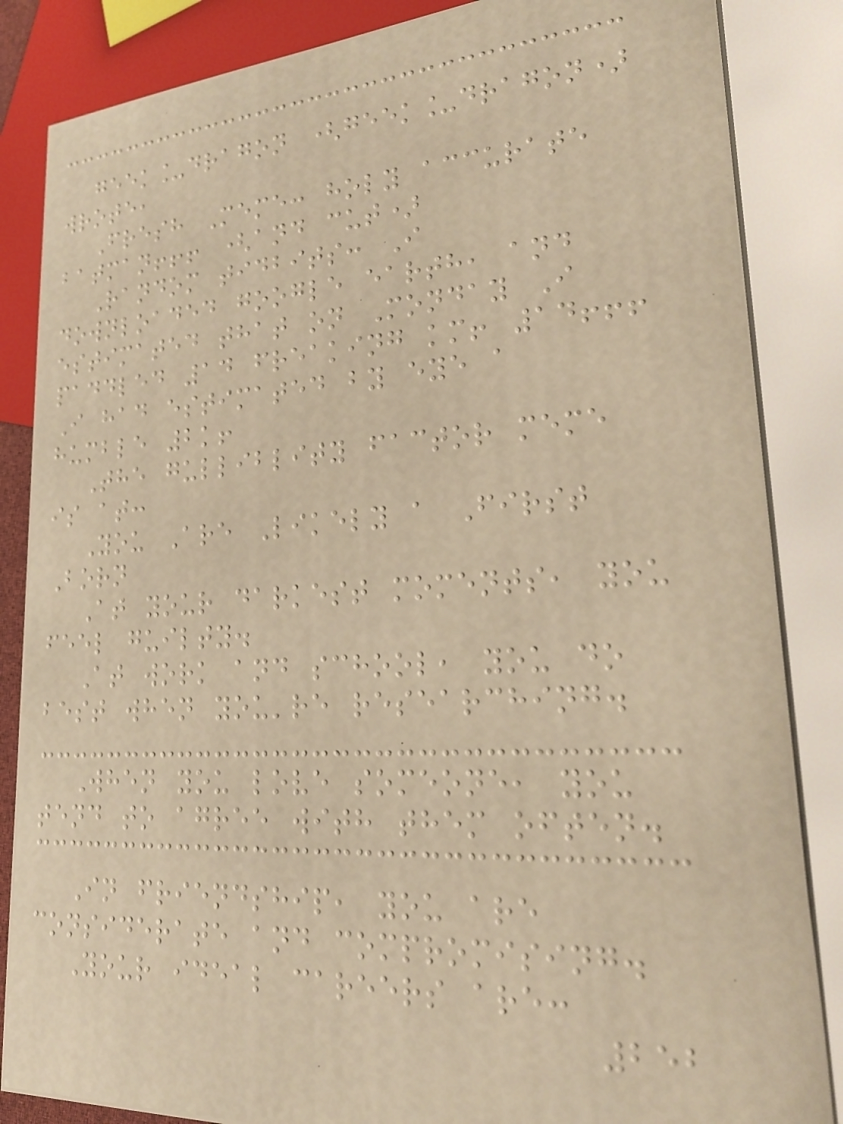geek_dragon (geek_dragon)
wrote,
Fresh Meme: holy accurate
batman!!! (and cut)
Random tidbits: I
downloaded google earth, and
estimated that on Monday I
paddled 14 freaking km! 14!!!
I had estimated by eye a
humble 2k!
The gulliblity factor meme
is at:
You Are Likely a First
Born
At your darkest moments, you
feel guilty.
At work and school, you do
best when you're researching.
When you love someone, you
tend to agree with them often.
In friendship, you are
considerate and compromising.
Your ideal careers are:
252
